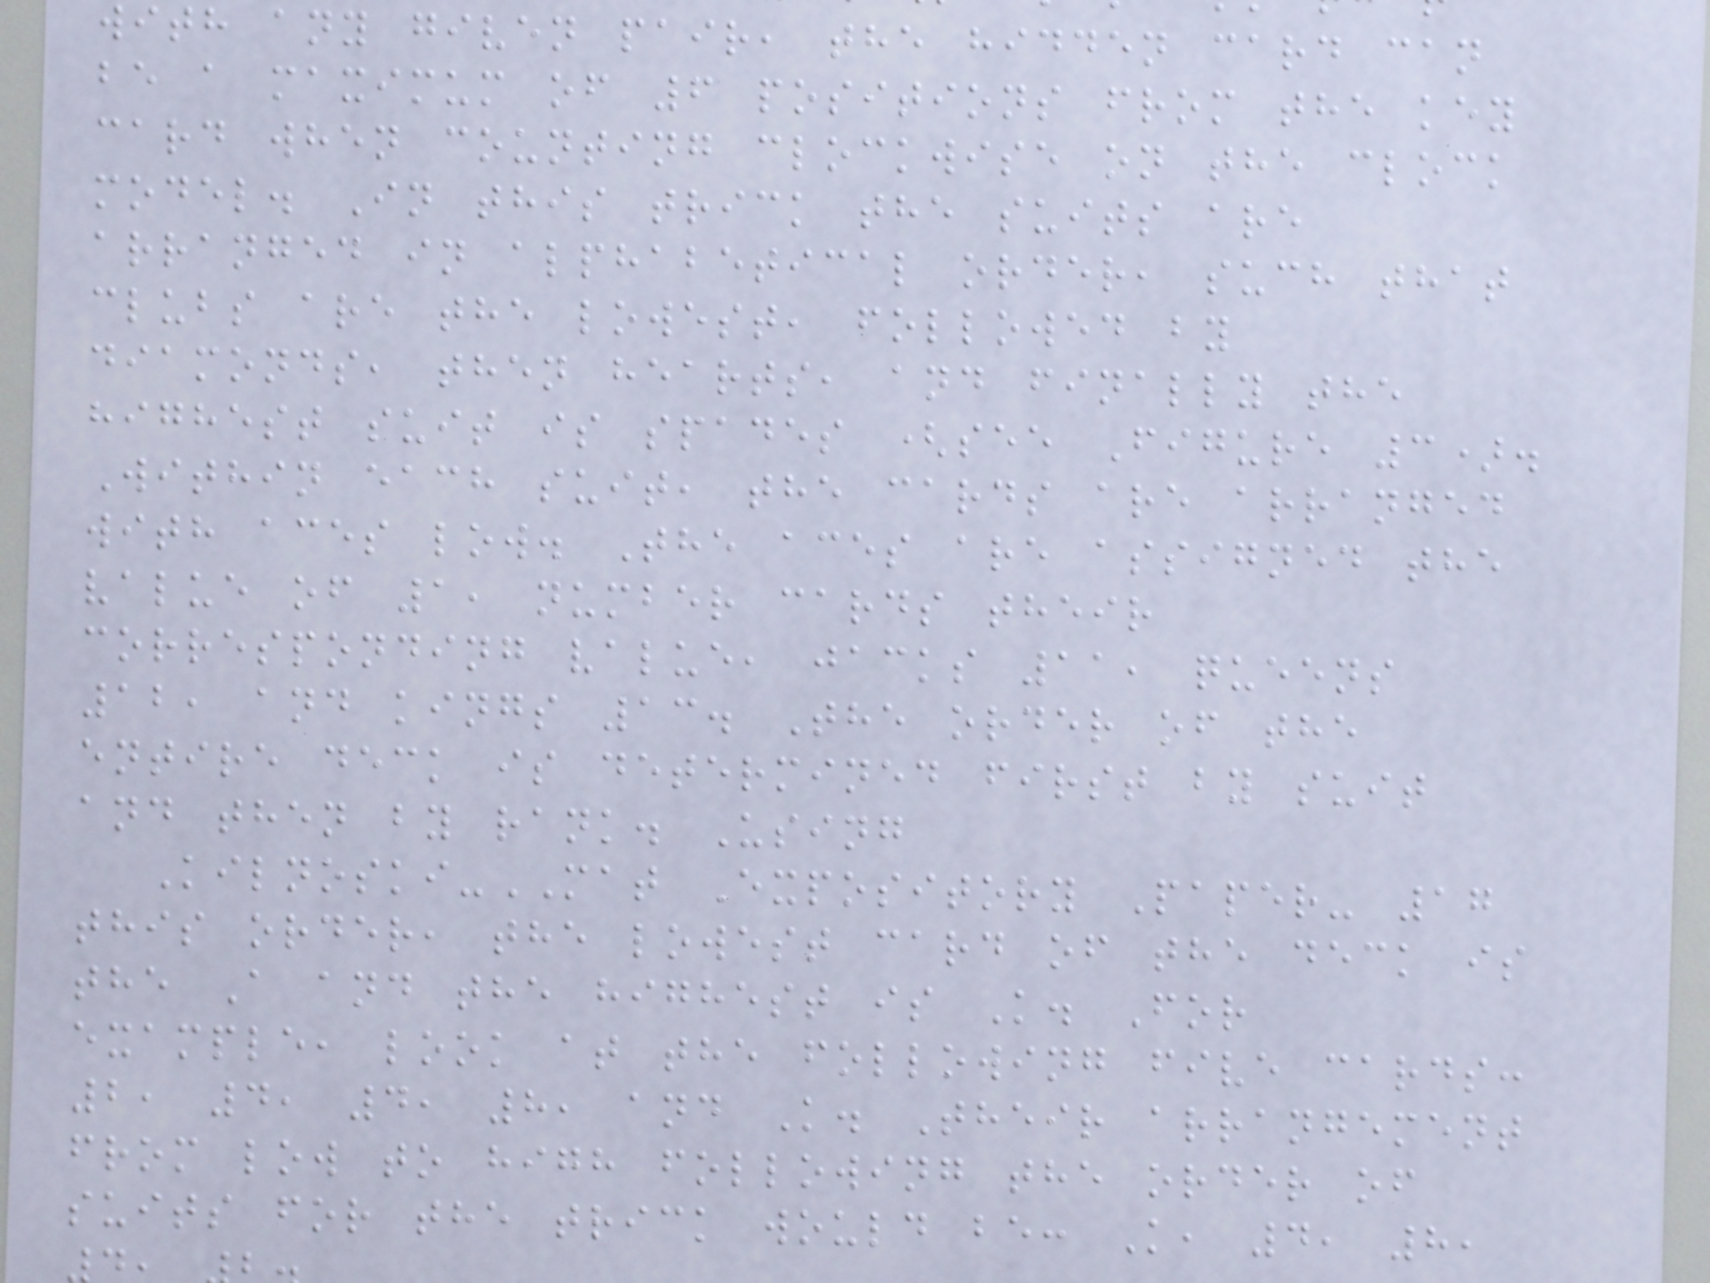with any given pair, the hidden card can
be a maximum of 6 positions from the key
card when counting clockwise on the clock
model. In this trick the suits are
arranged in alphabetical order, such that
clubs are the lowest, followed by
diamonds, then hearts, and finally the
highest suit is spades (see Figure 3).
Within each suit, the cards are arranged
with aces low. The aces are assigned the
value of 1, number cards their
corresponding value, jacks 11, queens
12, and kings 13. The order of the
entire deck is determined first by suit
and then by rank. Using
Kilnoski-MAT Expository Paper- 17
this order, the lowest card of the deck is
the A and the highest is K. For
example, look at the following five cards:
2, 4, 4, 8, and K. Their arrangement
from low to high following the order of
suits for the trick would be: K, 4, 8,
